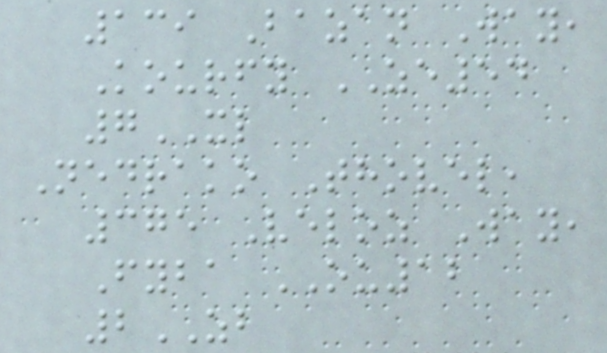139 Bazan Way,
Kourfy ZE54
7XL
Nedrako Thovel,
375 Veloz Way,
Fyba OU12
2ZB
